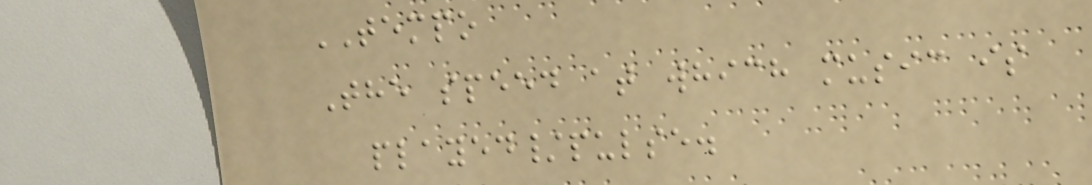TEMPO
The speed at which music is
played/pulse.
